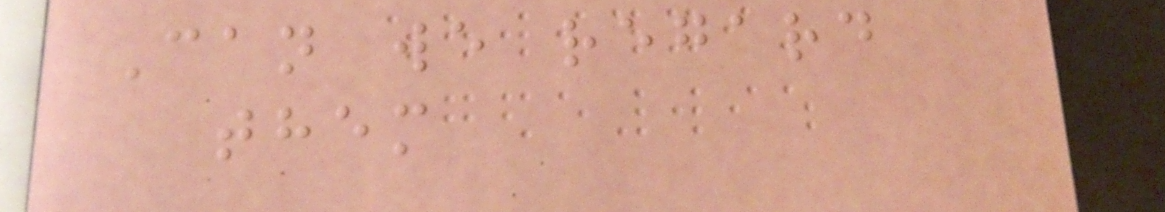Can we regard
them
